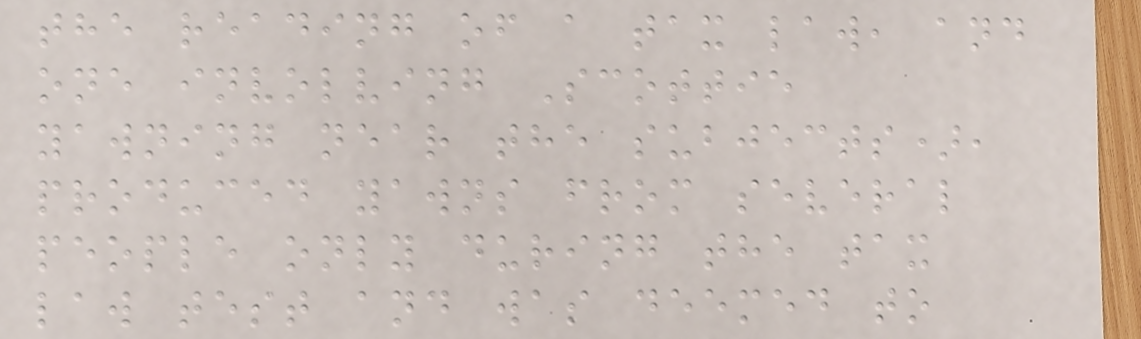the reading of a tax law, and
one involving Scottie
yawning near the subjects),
produced yawns from several
people only during the tax
law test and was deemed to
